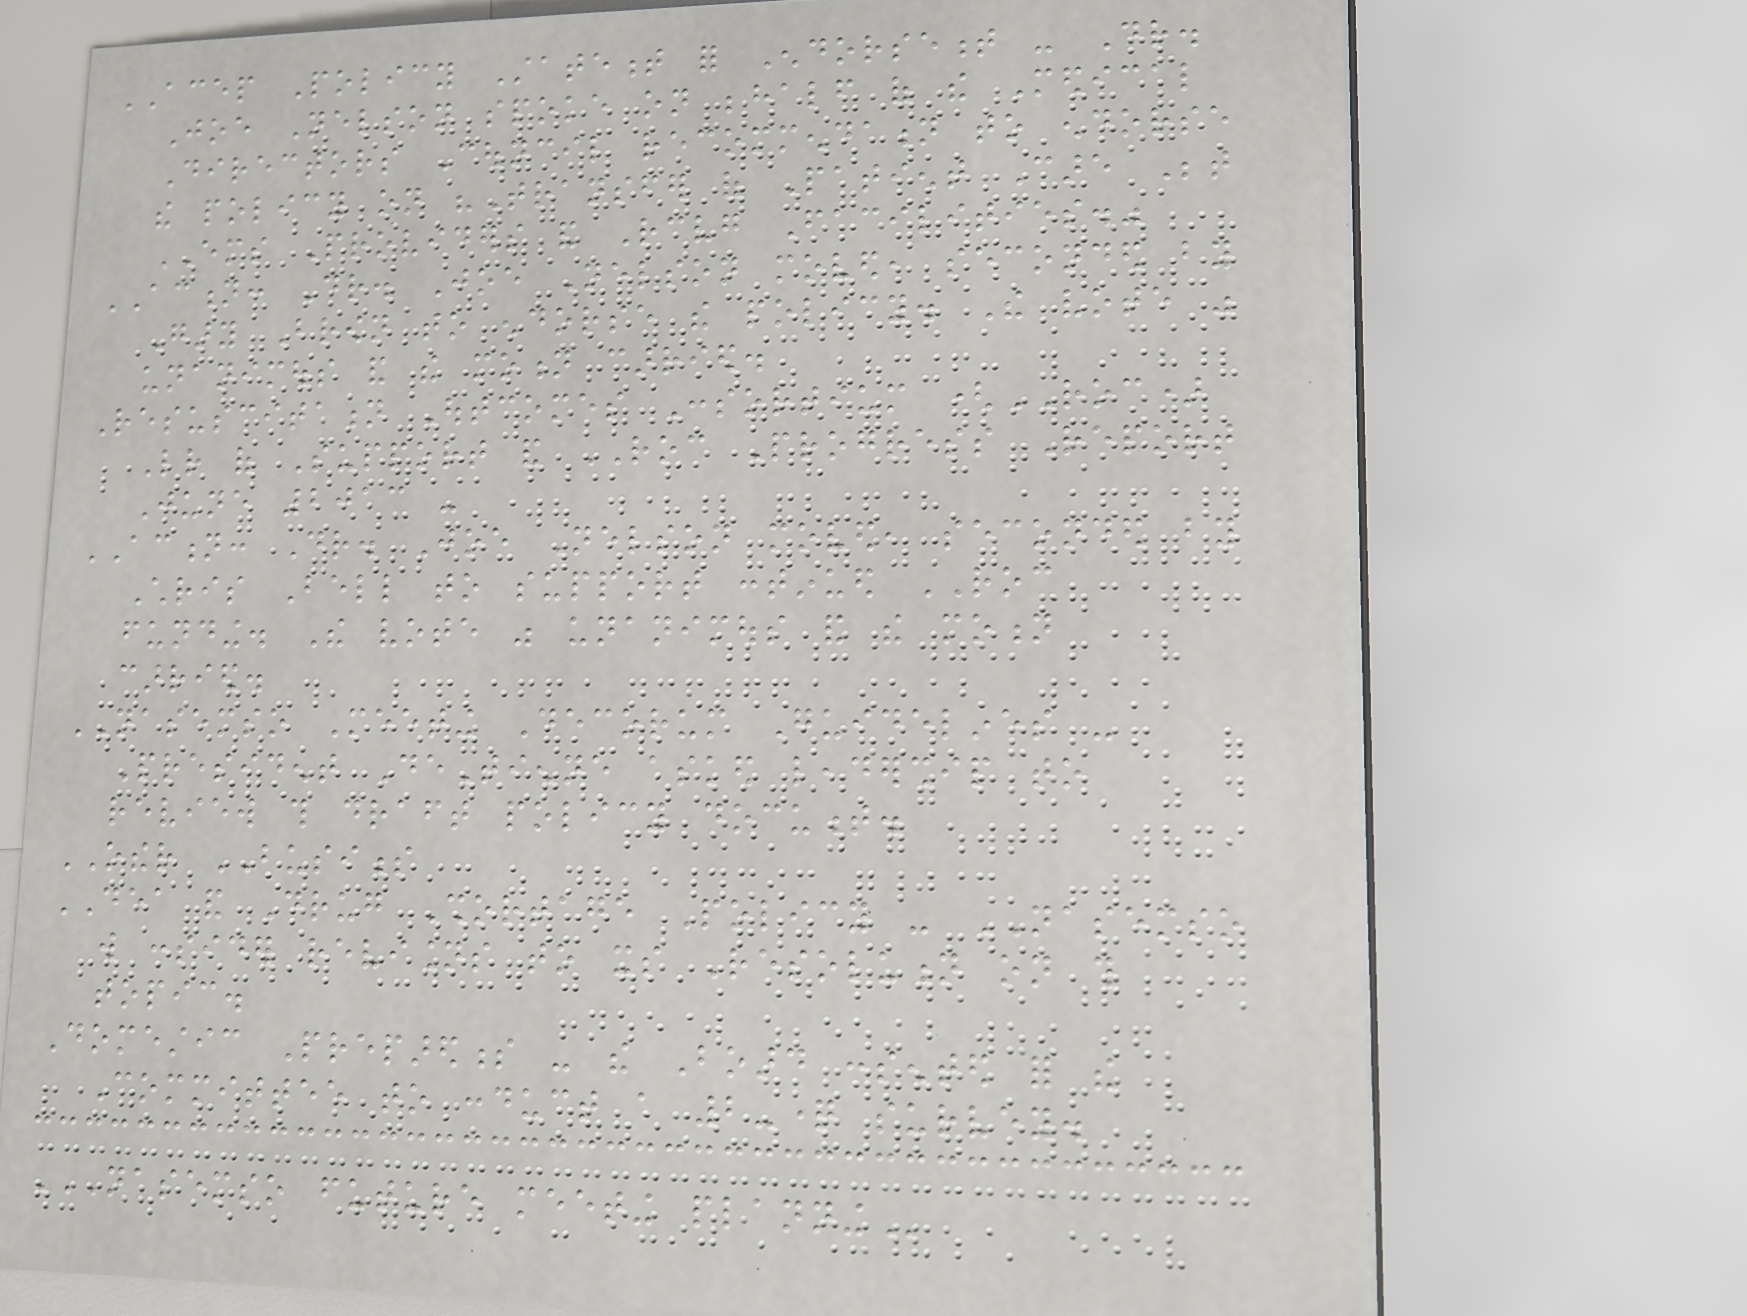ACEP Policy Statement for Endorsement - Dr.
Joe Nelson spoke on behalf of the Medical
Directors Council recommendation to endorse
the policy on "Transfer of Patient Care Between
EMS Providers and Receiving Facilities."
ACTION: Dr. Joe Nelson moved, seconded by
Gary Brown to endorse the policy. The vote was
unanimous and the motion carried.
Resuscitation Outcomes Consortium (ROC)
Letter of Support and ROC Progress Report
June 2013 -
ACTION: Dr. Joe Nelson moved, seconded by
Chris Bell to support continued ROC
funding. The vote was unanimous and the motion
carried.
NASEMSO Meeting Decorum Guidelines -
President DeTienne asked leadership to
review this draft policy document.
OTHER BUSINESS
DEA and Drug Shortage Policy - NASEMSO
will consider revisions to its Resolution on this
topic.
Domestic Preparedness - the Board consented for the
Committee to conduct a 2-question survey.
NASEMSO FUTURE MEETING PLANNING
